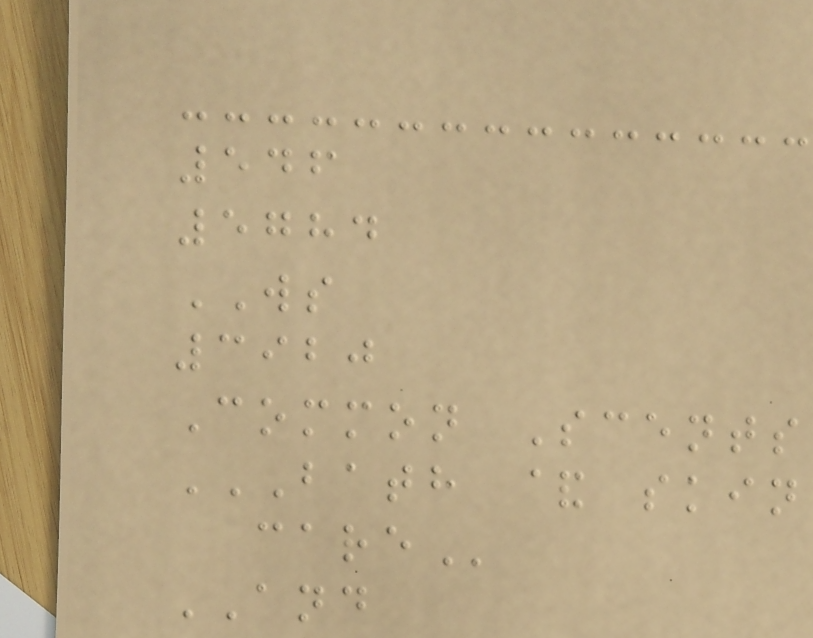546
5784
WS
3920
Common Scents
BATH & SKIN
CARE
AND
